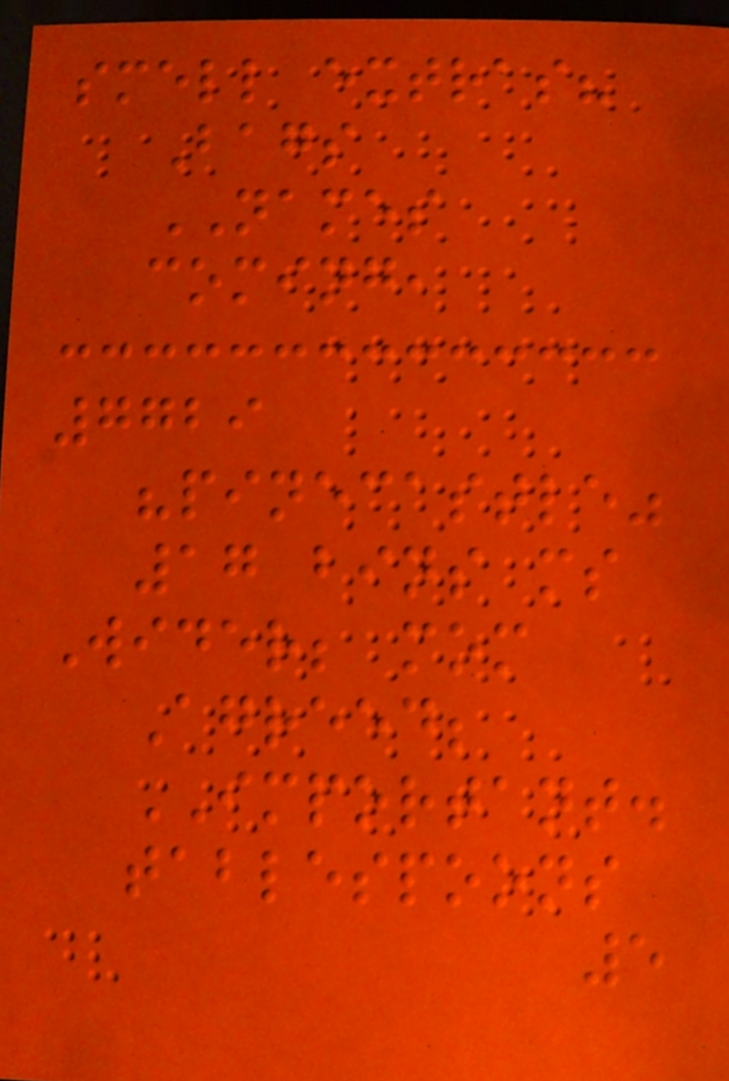smell extras?
Bags
NAMES
coming,
7729
"pinecastle"
17 bins ms
Wider; mom
Agreed;
IMPORTANT.
tablespoons
5
